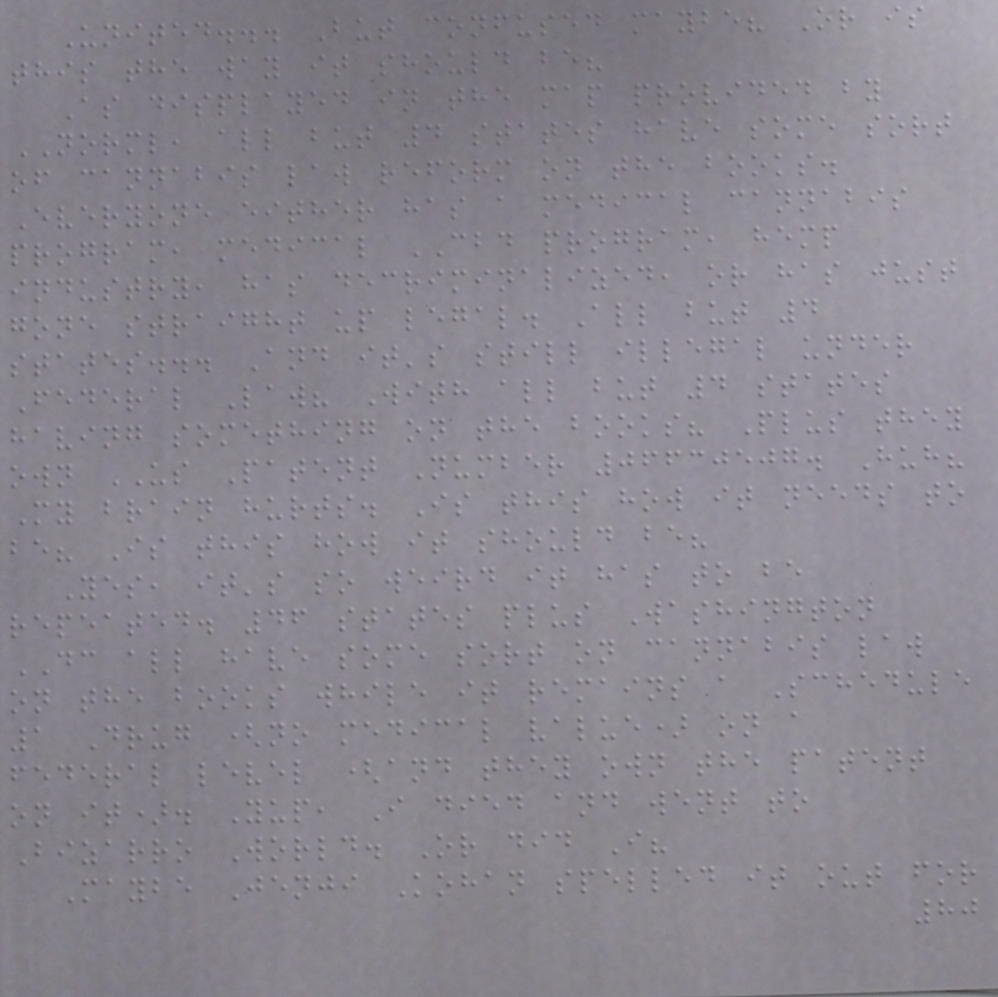United... But confused maybe? Or is
this the way it should be?
As displayed in the map provided by
NORML, all but 4 states have some sort
of cannabis law reform on the books.
Everyone either has a medical cannabis
program, medical CBD program, hemp
industry, has decriminalized, or has just
gone straight up legal. All but 4
states... And it's still illegal under
Federal Law? With all but 4 states
having something on the books? Plus they
own US Patent Number 06630507. Huh?
My brain hurts. Is this how it needs to
be? Is this how it should be?
Yes, it's so weird it has to be
repeated. 46 states plus Washington
DC all have some sort on cannabis law
on the books while it remains a Schedule
1 Drug (no medical value) on a
federal level (and they own the patent
on it). Yup, I died and went to
Bizarro World. Or did I?
Maybe Jenji Kohan spelled it out for
80
